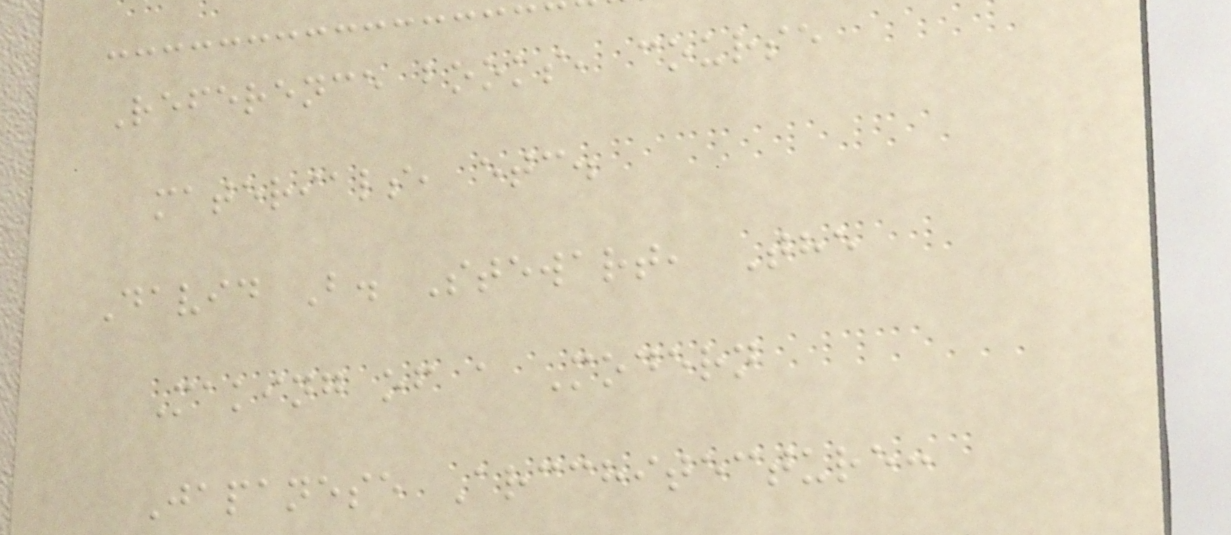Reference books, course
materials, etc.
David B. Stewart, The
Making of a Modern
Japanese Arcchitecture:
